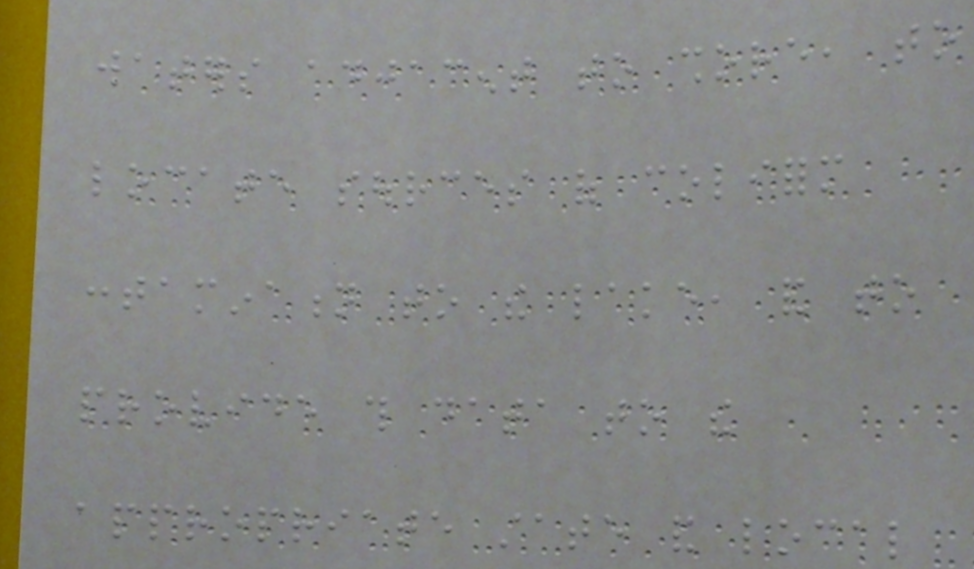waters adjacent to shore, to
locate sources of coliform
contamination to the lake, and to
provide this data to the
appropriate state and local
